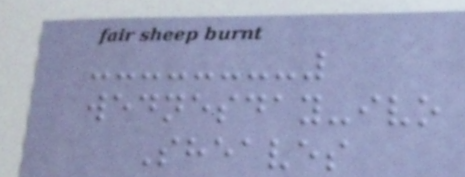wednesday-ivo
Sheaves
